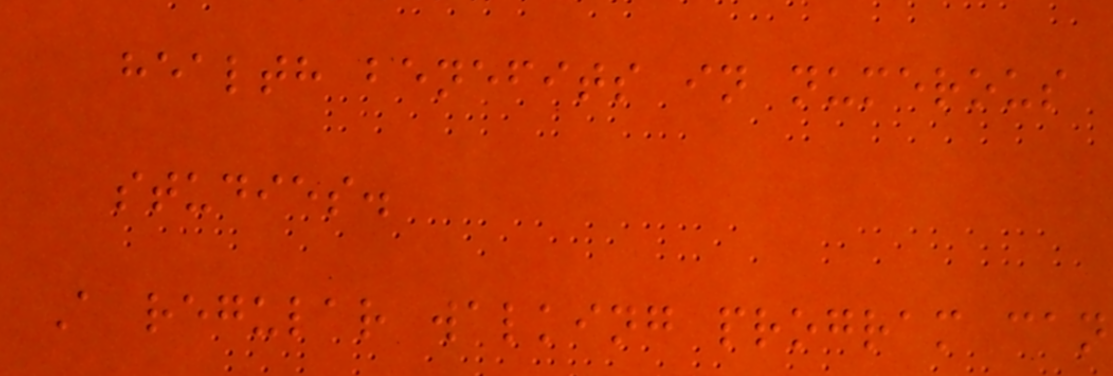health benefits in numerous
studies.
A regular walking program can
